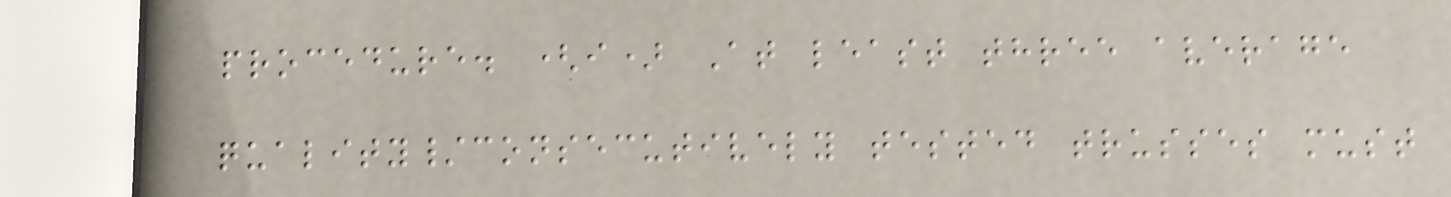procedure. (i) At least three average
quality/consecutively tested trusses must
